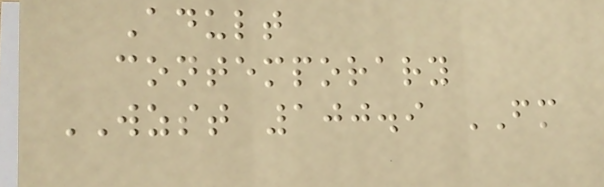Adult
contemporary
WZST 100.9 FM
